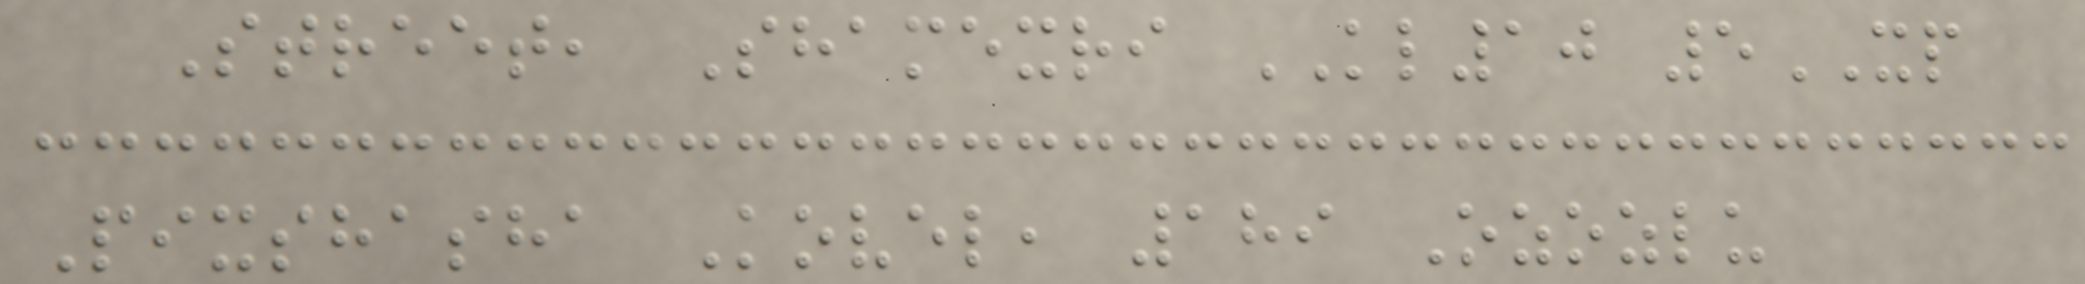Street, Shamexri KL10 5XP
Pixshasha Kovel, 189 Ozozlu
